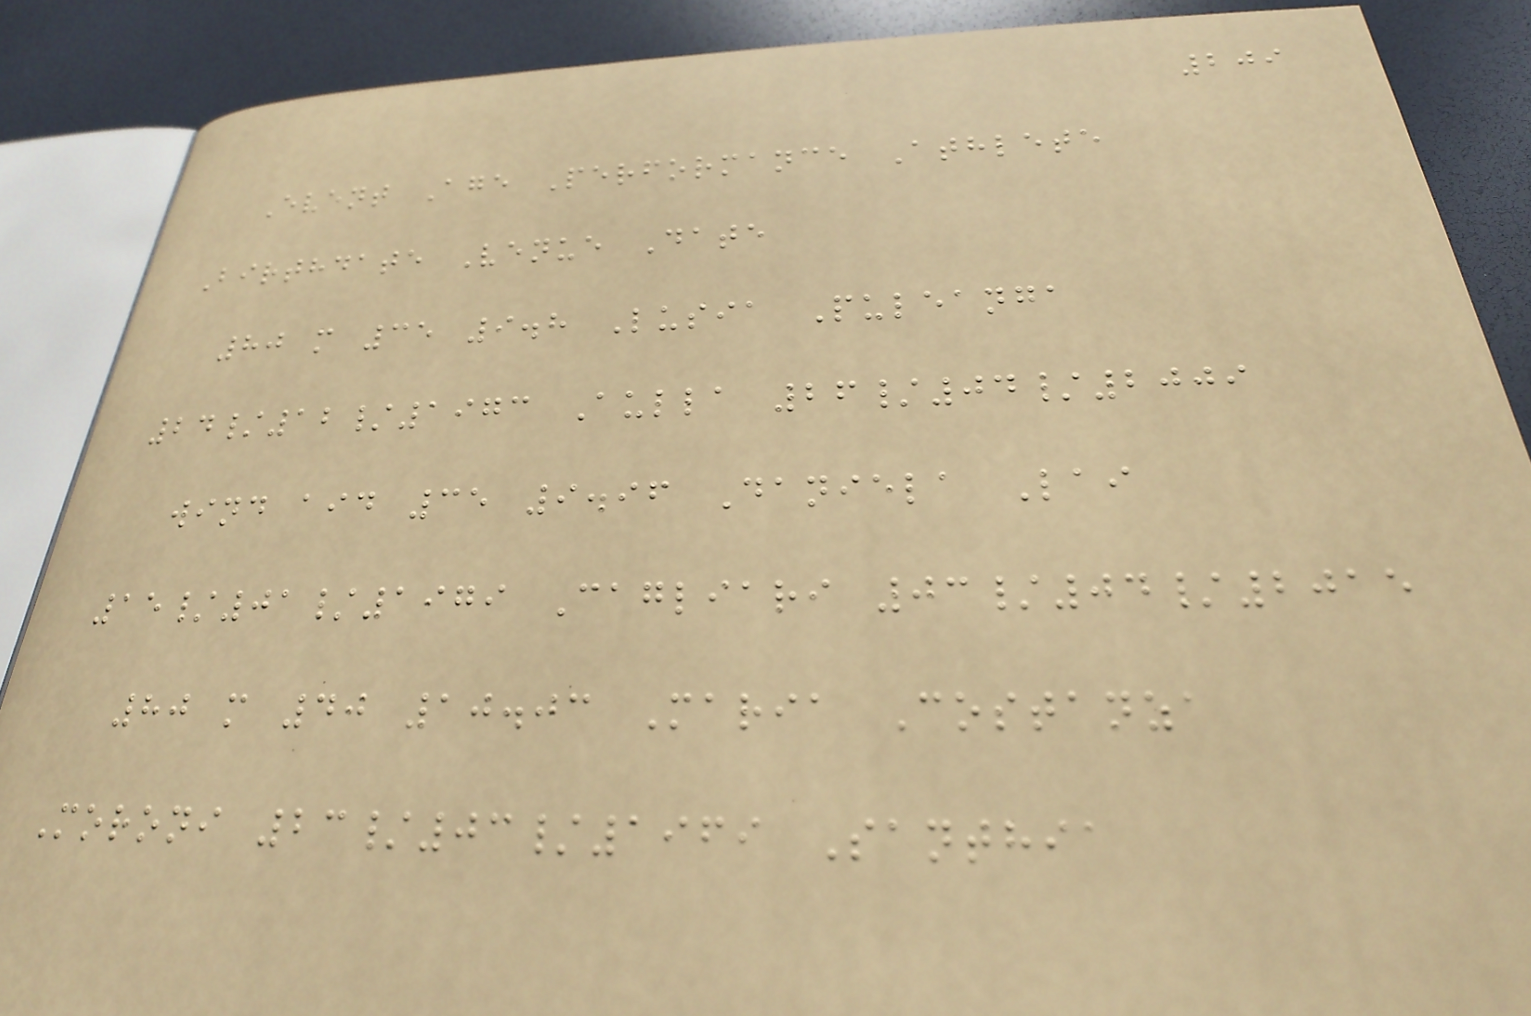209
Event Age Performance Athlete
Birthdate Venue Date
80 m 35 9.8 Lusia Puleanga
24/12/1973 Aulla 26/04/2009
wind aid 35 9.96 Daniela Lai
15/01/1979 Cagliari 03/04/2015
80 m 40 10.03 Maria Costanza
Moroni 23/03/1969 Santhia
